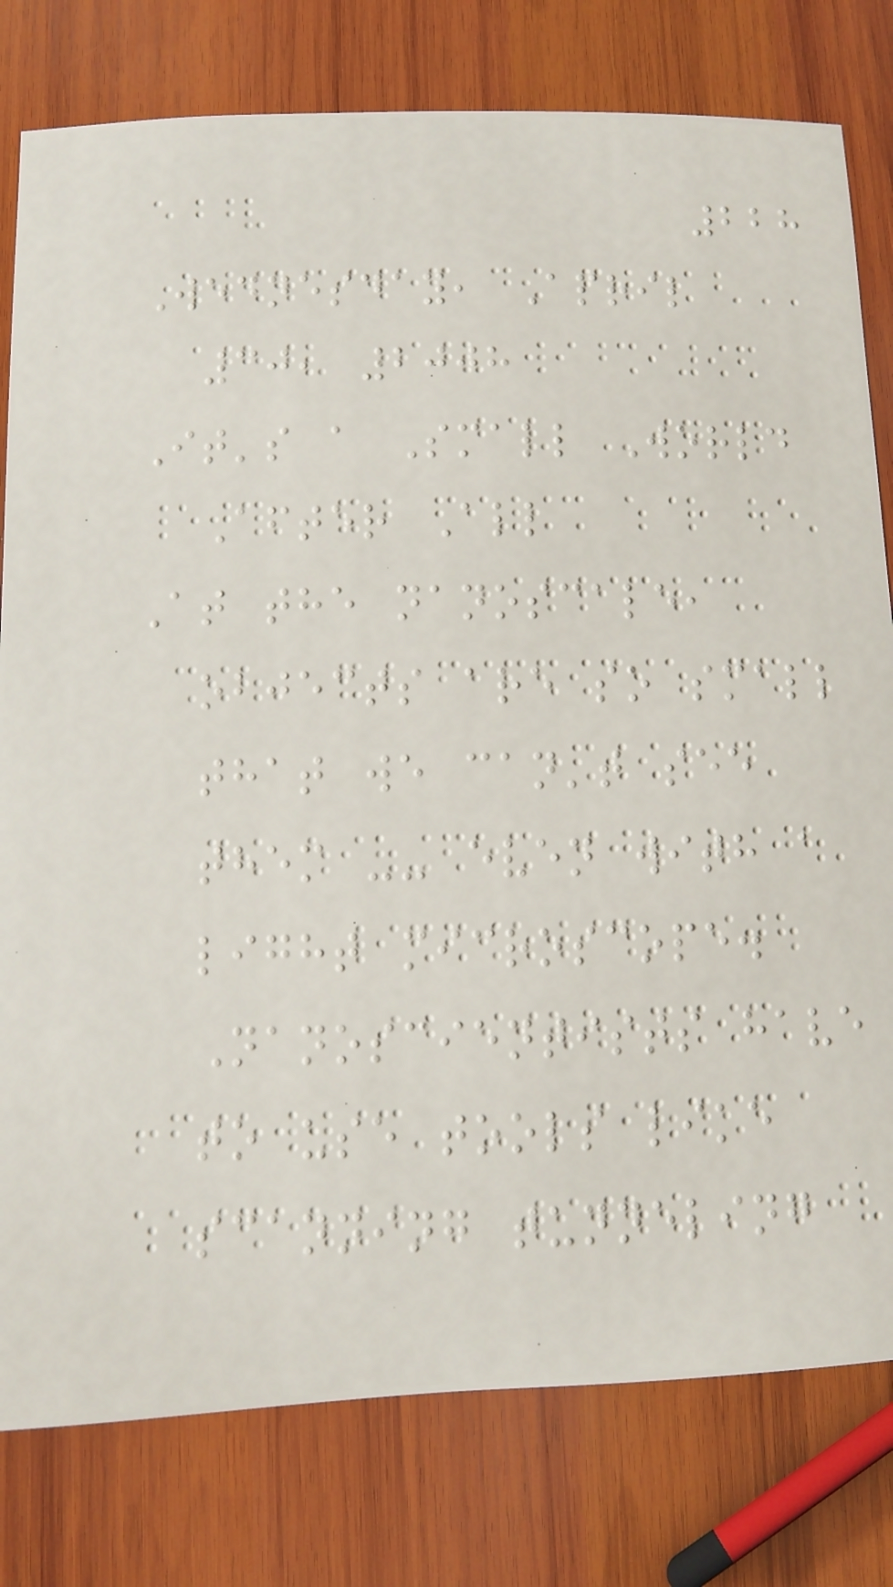228
Wednesday, April
30, 2008
It's a Small World
After All
At the nanoscale,
objects are so small
that we can't see
them -- even with a
light microscope.
Nanoscientists have
to use tools like
scanning tunneling
